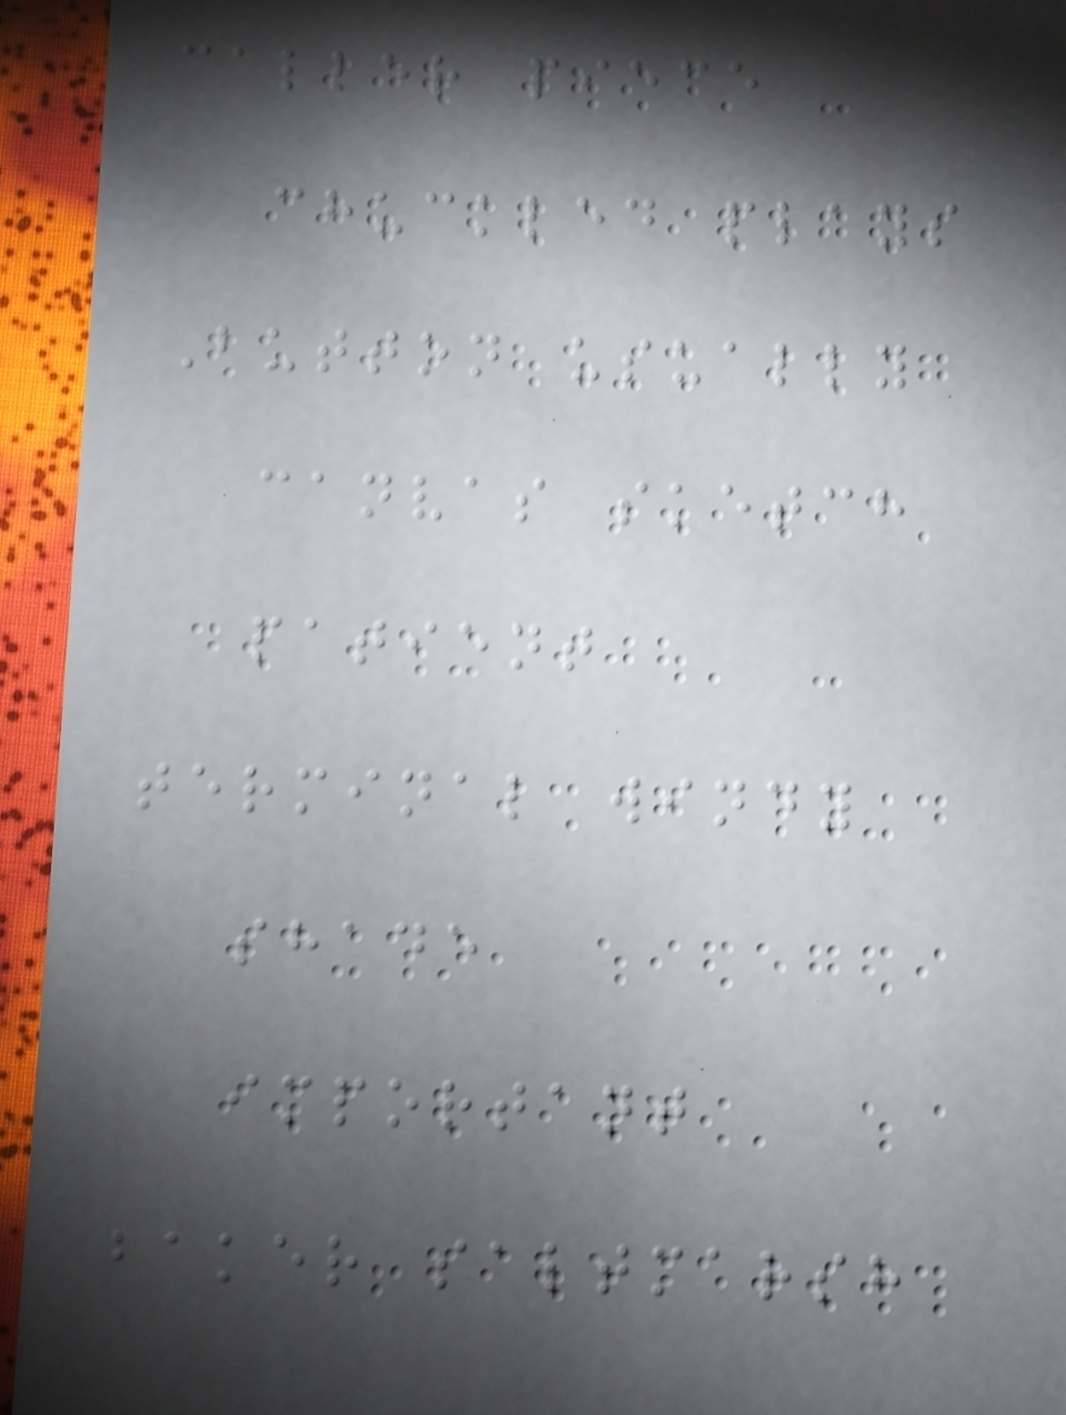caller piece
chuckled plays
Button usually
canvas sketch
patient
terminal windy
shade
important
baker saltmarsh
